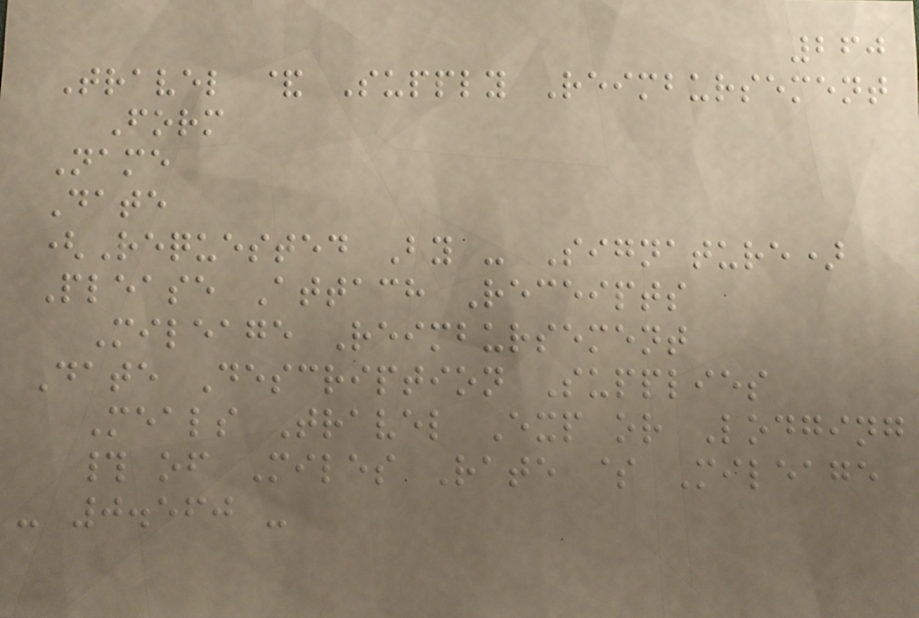260
Travel & Supply Reimbursement
Form
Name
Date
(Requested By - Signature)
Please Attach Receipts
Mileage Reimbursement
Date Description Supplies
Meals Travel Exp or Lodging
# of Miles Rate $ Mileage
- 0.560 -
